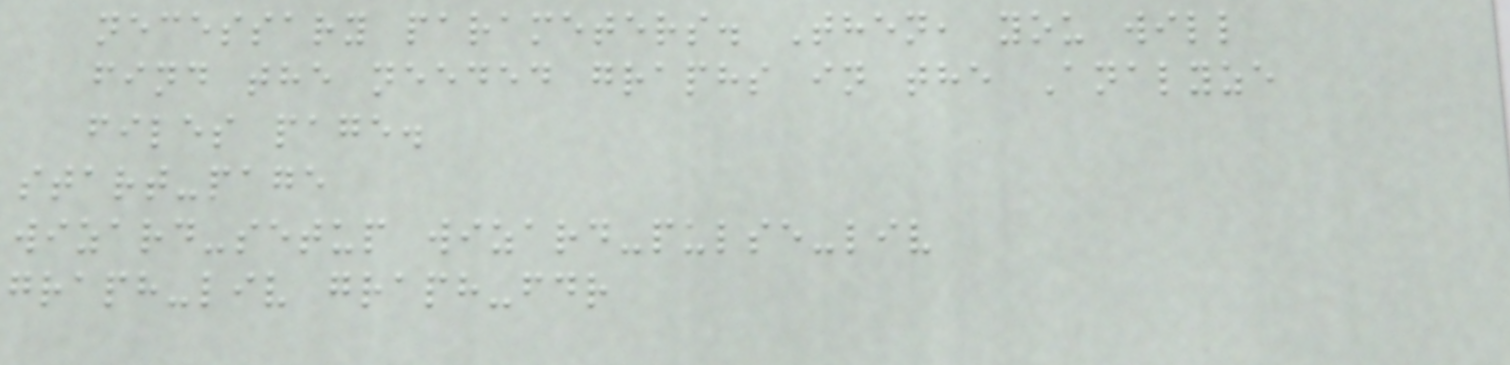necessary parameters. Then, you will
find the needed graphs in the Analyze
files page.
start-page
wizard-setup wizard-pulse-liv
graph-liv graph-fdr
